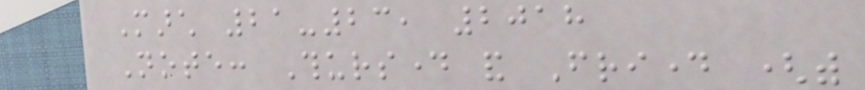March 21-23, 2018
Note: Thursday and Friday (with
